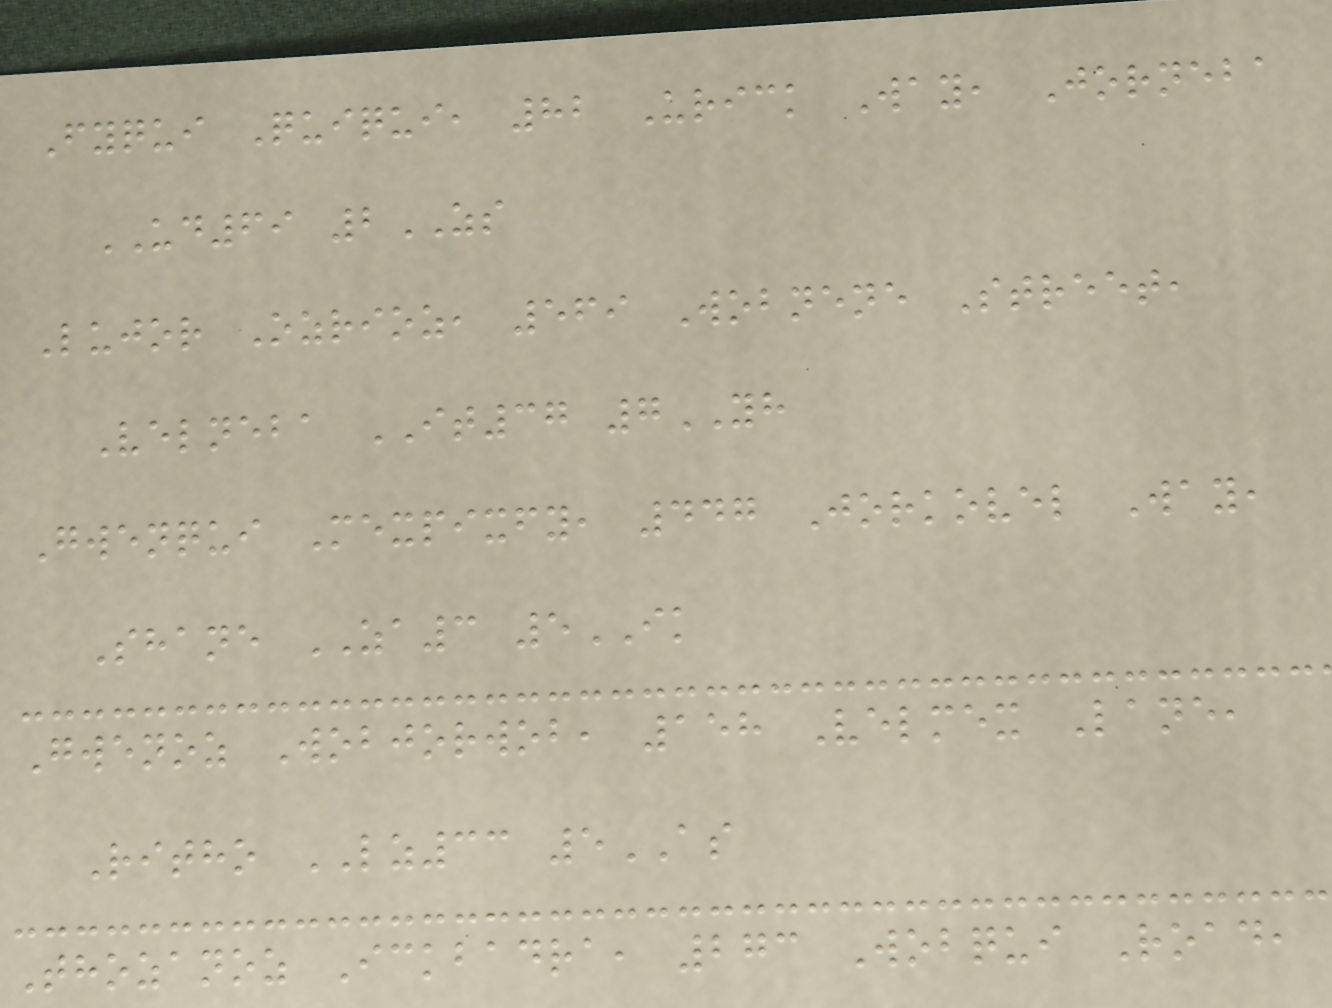Fyqui Quiqui, 82 Urick Way, Jorneba
UD69 2ZS
Lujor Ozrioz, 569 Wobnene Street,
Velneba IT37 7YH
Gwenqui Mexpixfy, 447 Jorkovel Way,
Shane ZA3 5IK
Gwenoz Wobjorwob, 158 Velmex Lane,
Ritho LZ33 5AS
Thozanoz Ickbadra, 273 Wobqui Road,
